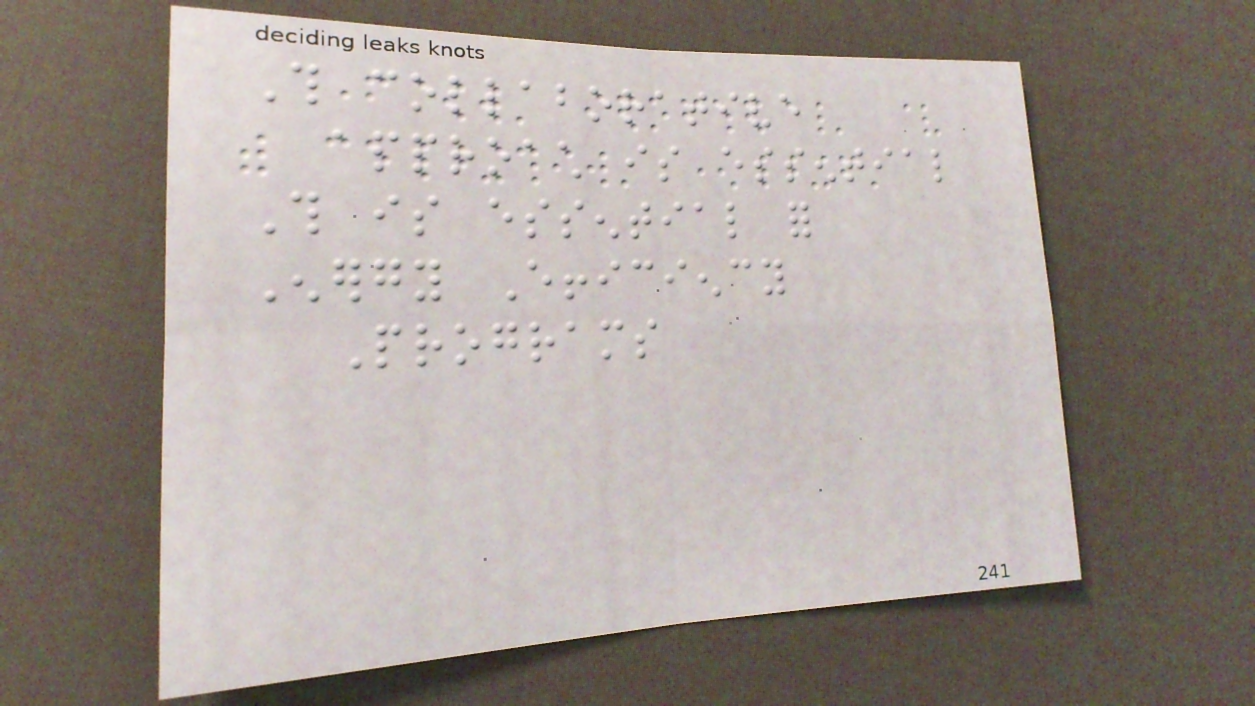This collaborative
approach is essential
This is essential for
Energy Efficiency
Programs
